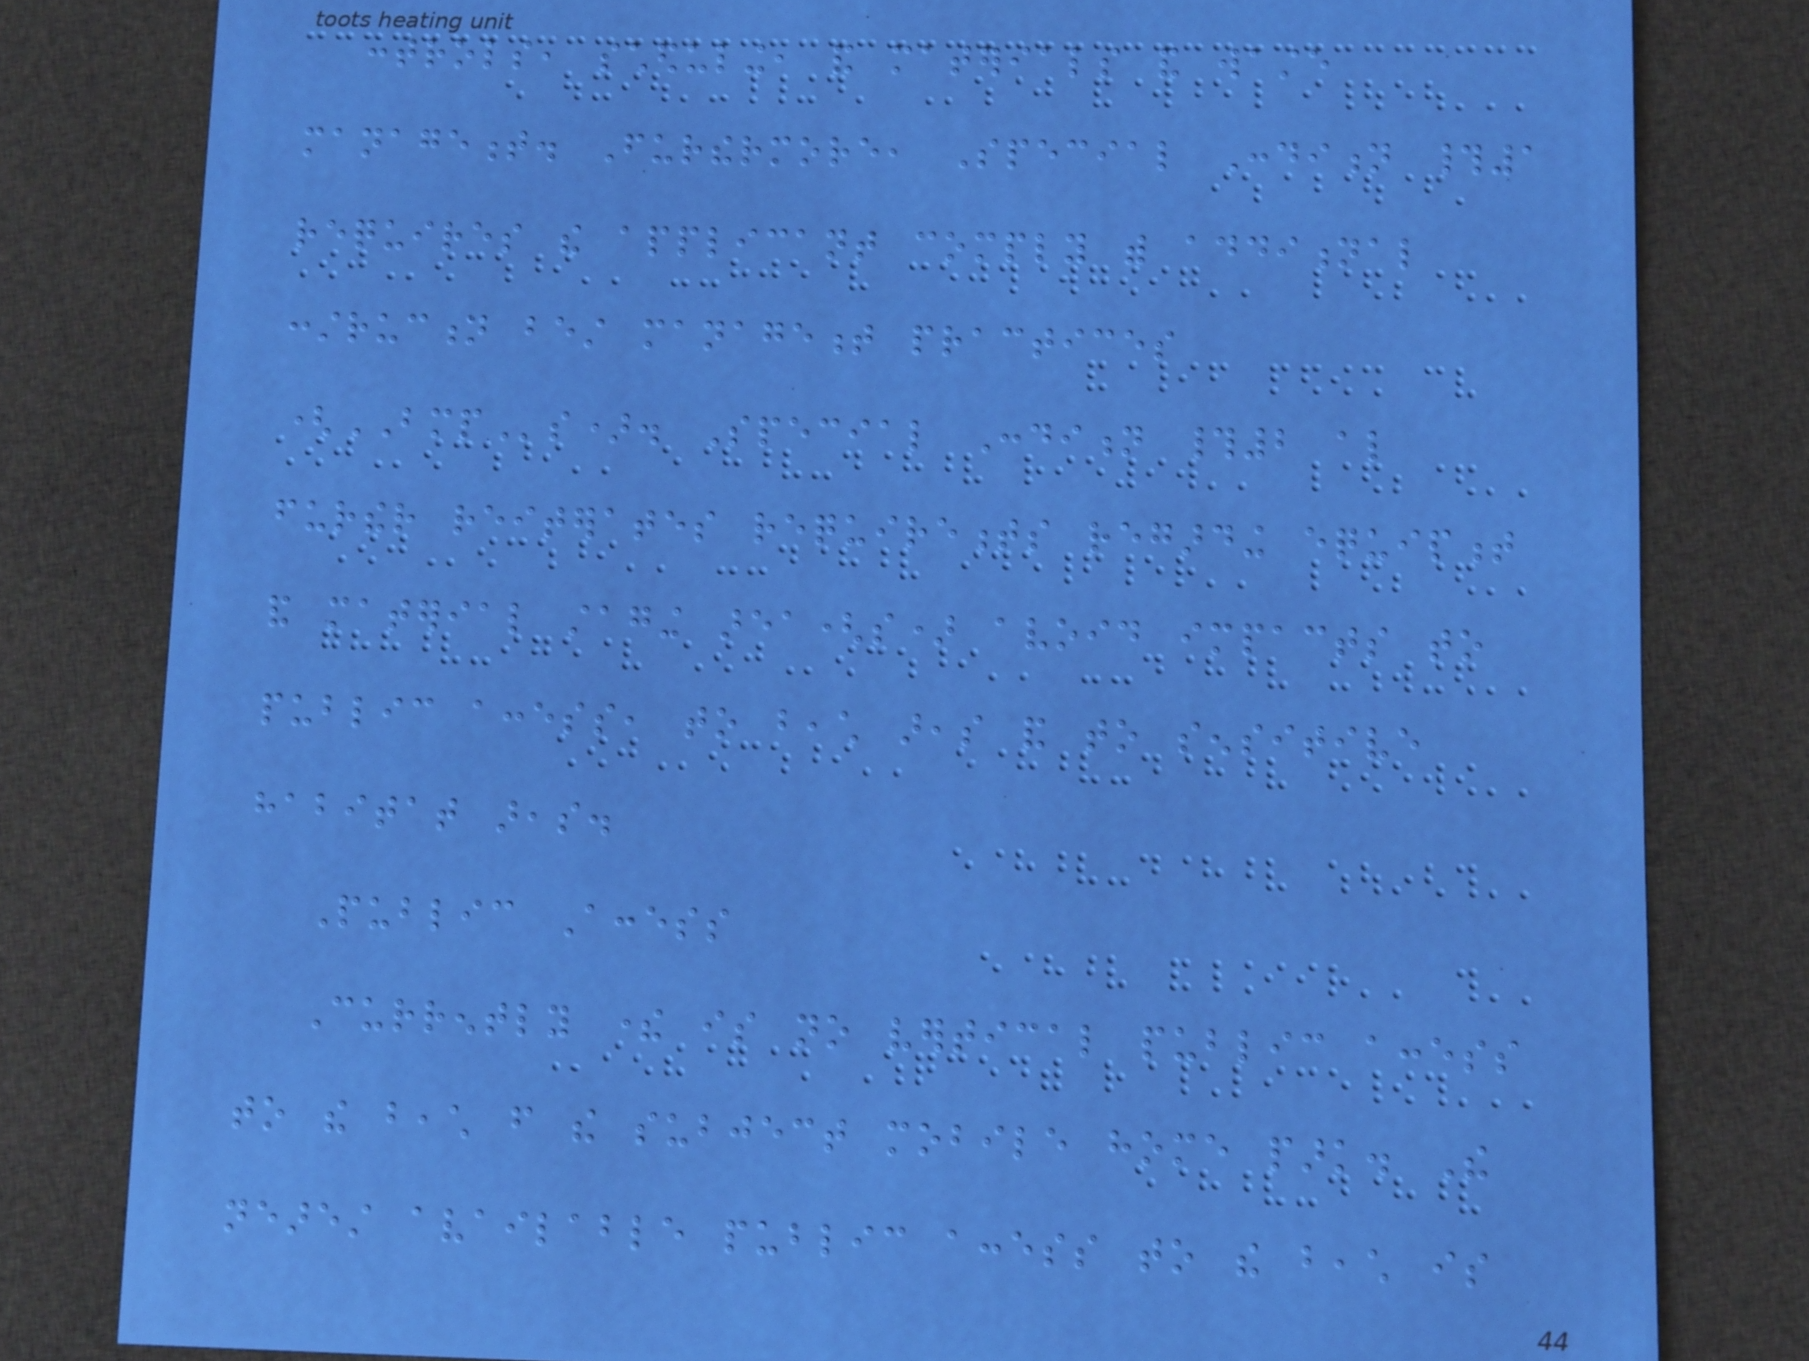controls, scheduling, and materials and waste
management. Furthermore, Special Condition #1
requires the applicant comply with additional
construction best management practices
(BMPs). Special Condition #2 also
further reiterates requirements regarding equipment
and material staging area(s) avoid impacts to
public access, to beach areas and to sensitive
habitat areas.
Public Access
Currently there is no vertical public access
to the beach from the subject mobile home park. The
nearest available public access to the beach is
